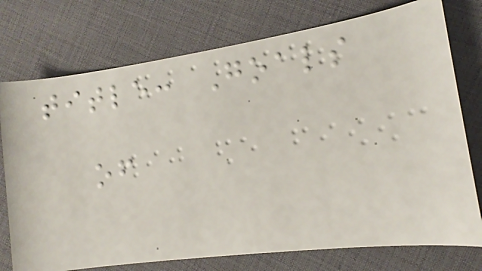title: Goals
of
